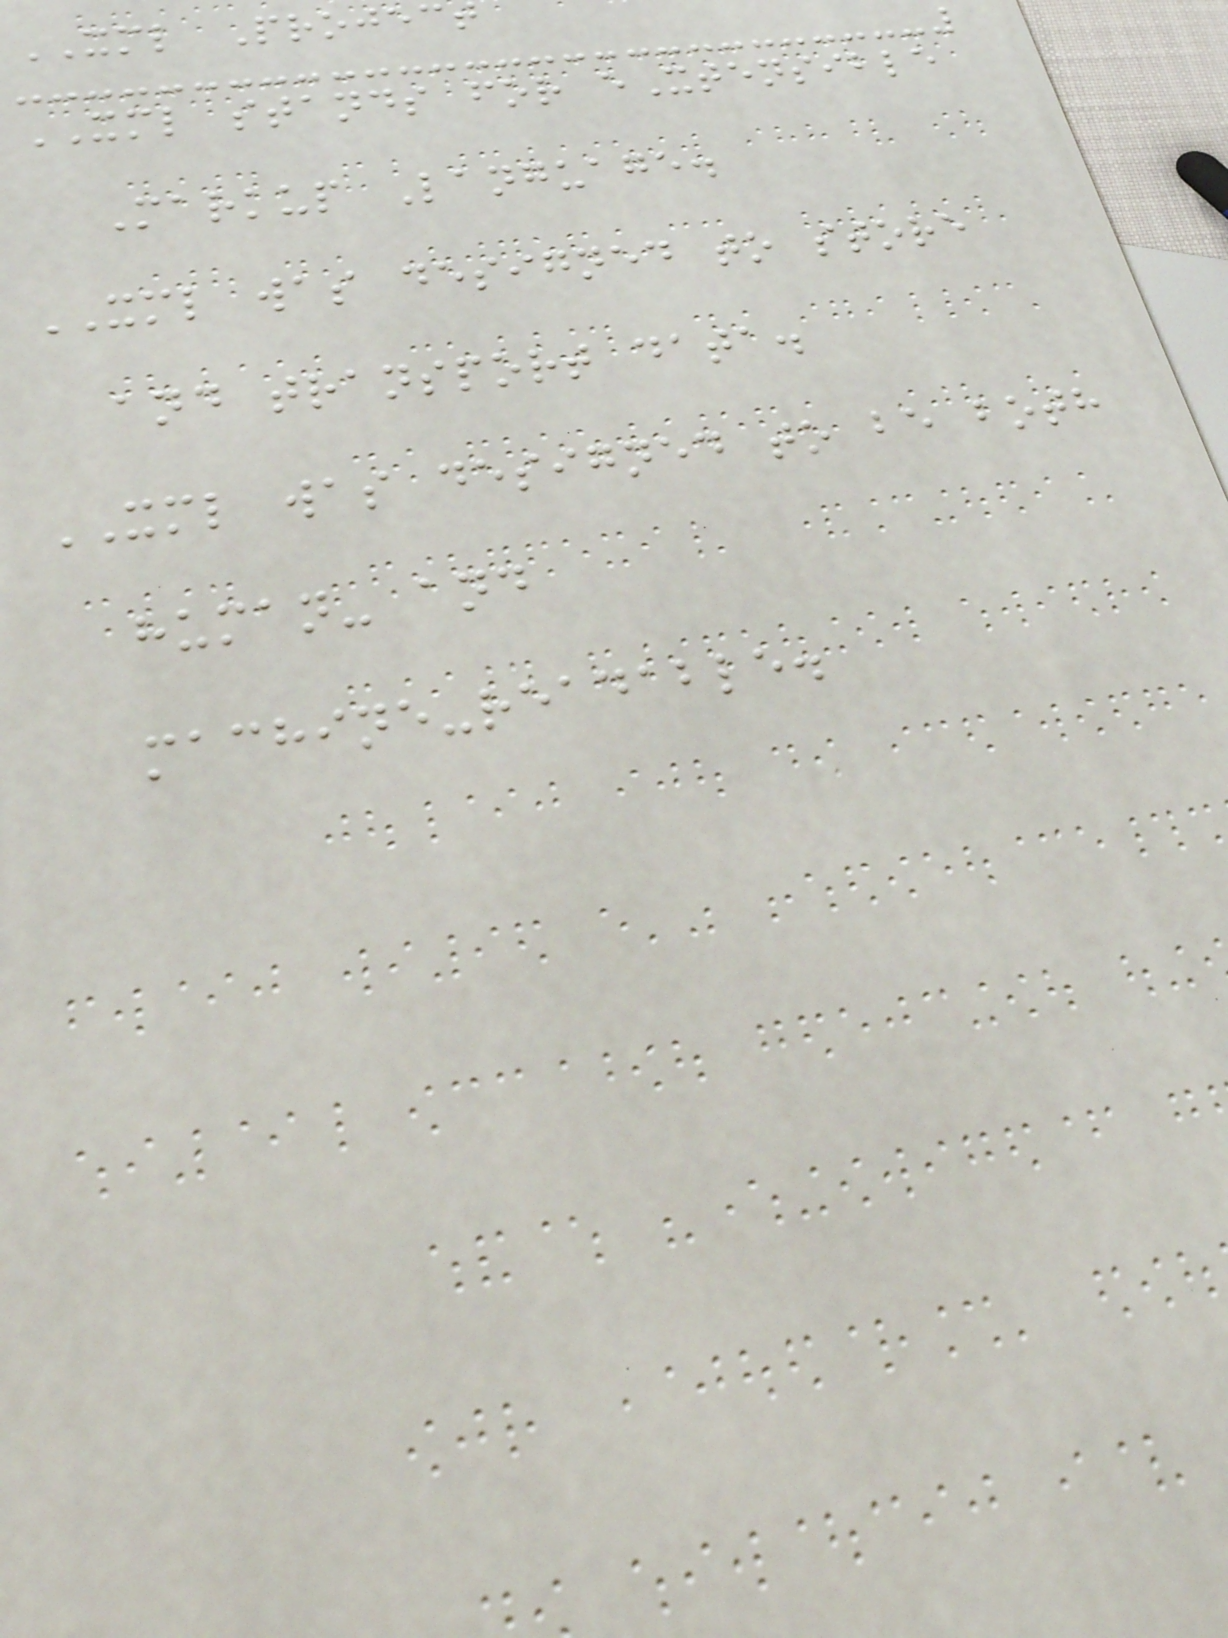XML Projec
XML stands for eXtensible
Markup Language.
XML was designed to store
and transport data.
XML was designed to be both
human- and
machine-readable.
